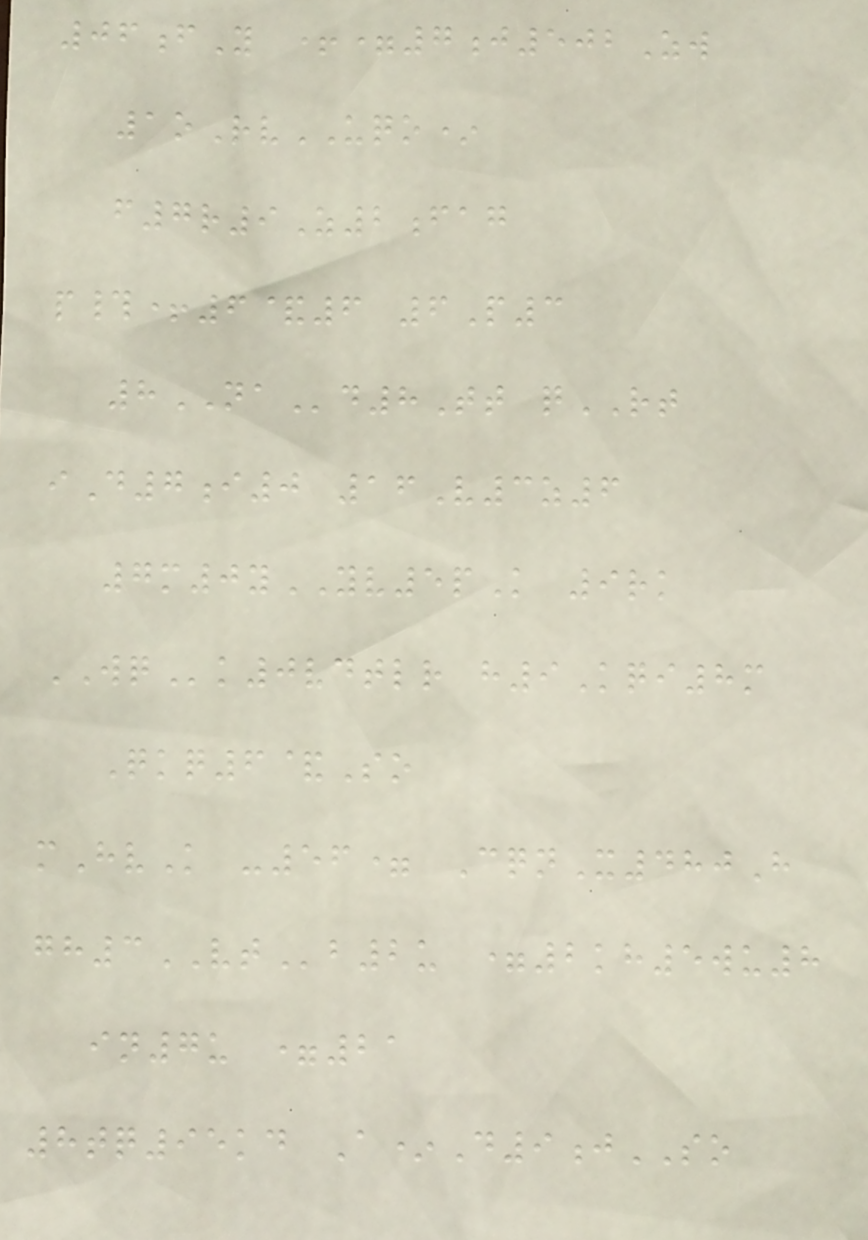06fY +=7j502Zw
1oRvUQO*
f7r9Z2fag
p#+6&6 6P3
8NAd8Tt qRT
iD7i0 16V3z6
7m0yYV5pK 9rk
WQk0vdtlr h9Kqi8m
Qkq6&So
mHvK -56= CqnX480H
gh3VTb2u =2kh5wu8
in7u =21
8tq95kd A*D9jSO
